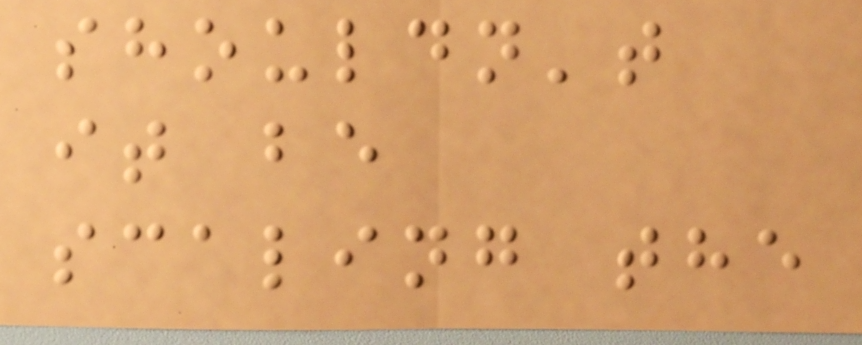shouldn't
it be
scaling the
